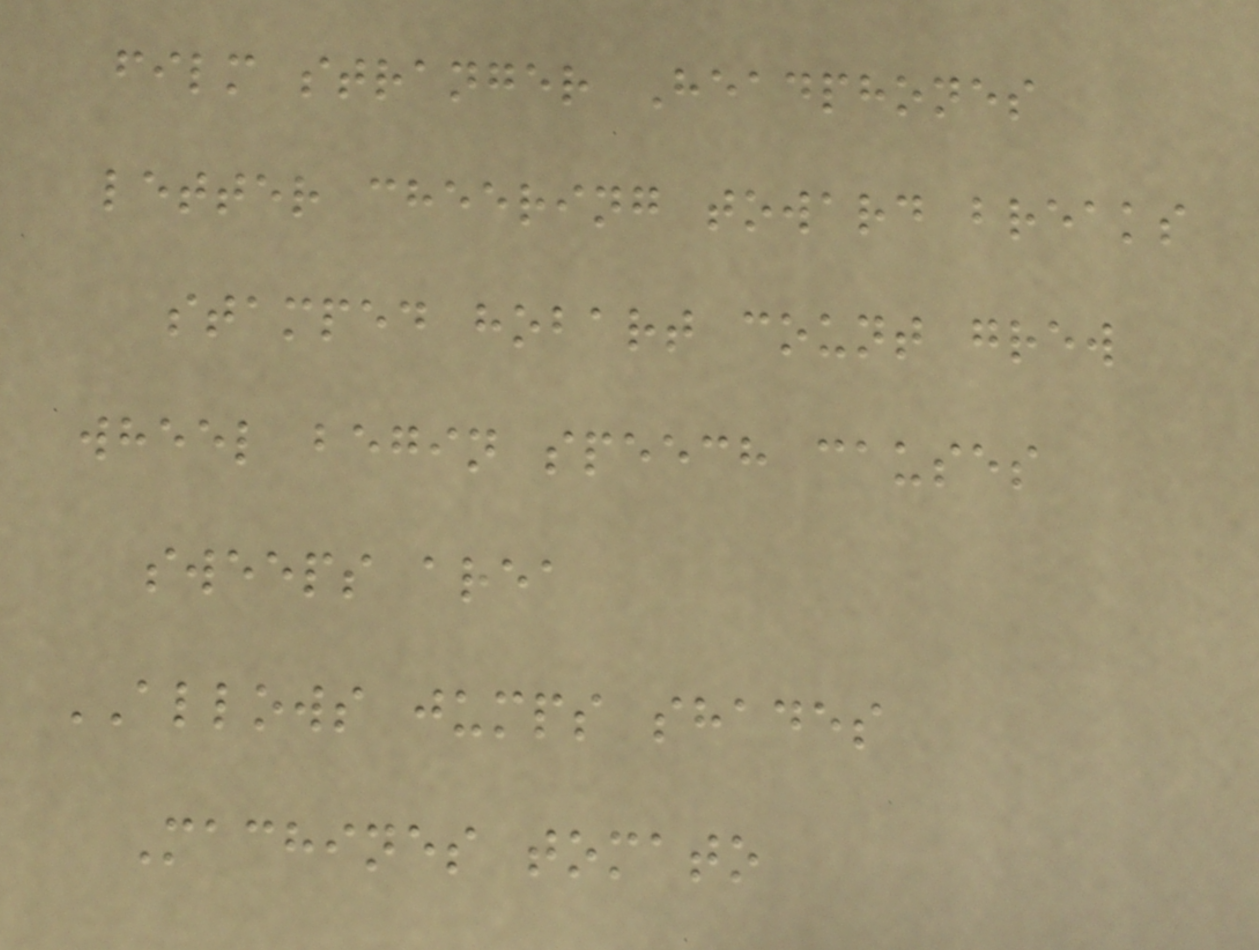film stranger Headphones
letter cheering toward breaks
stamped hobart count grew
wheel begin speech causes
sweeps area
ALLOWS jumps shades
Machines tomato
